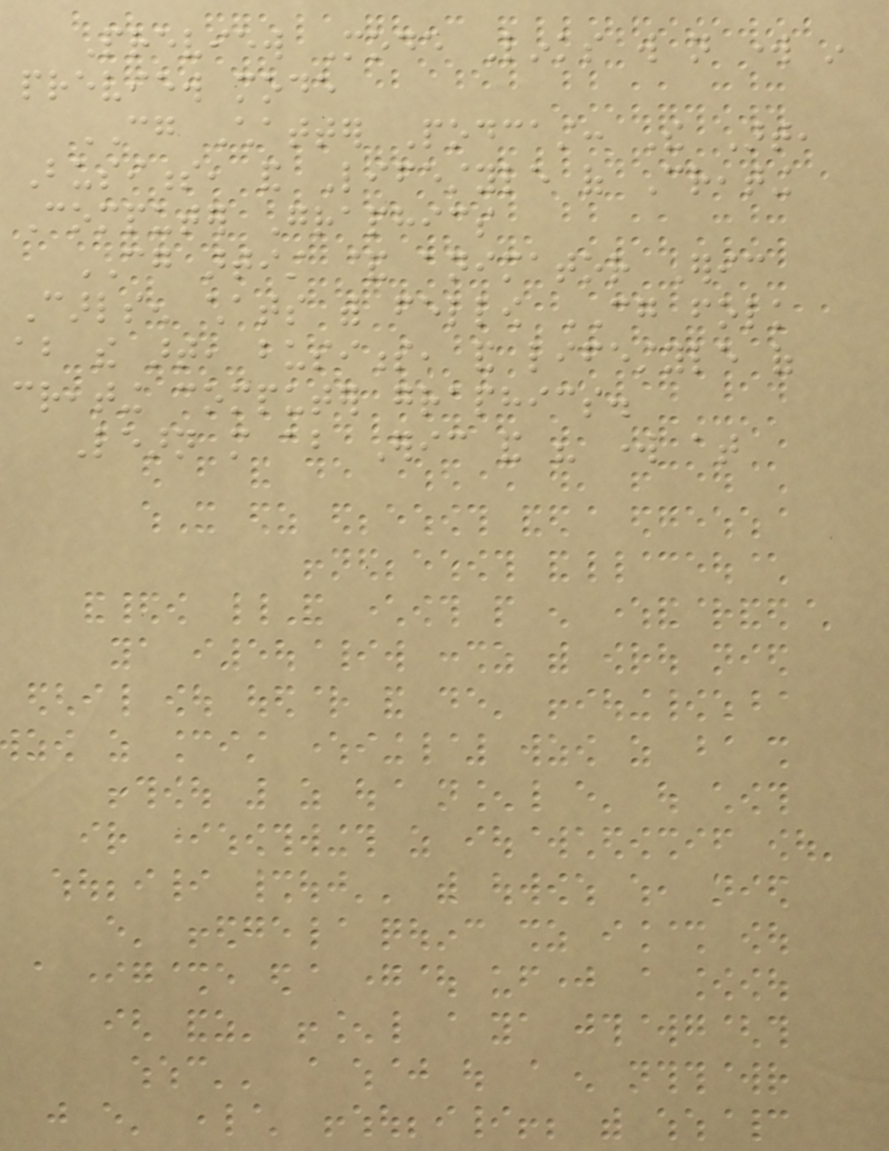Preview Mode Links will not work in
preview mode
CG Chatter Podcast: The Art,
Business, and Lifestyle of Creating
Computer Graphics
CG artist & animator Eric
Carlsen chats with fellow CG folk
about the art, business, and lifestyle of
creating computer graphics.
Learn more about Eric and his work at
